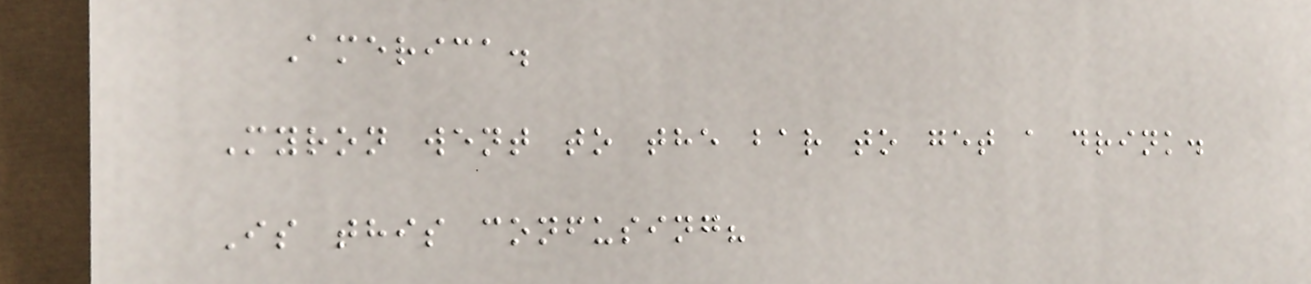America.
Myron went to the bar to get a drink.
Is this confusing?
